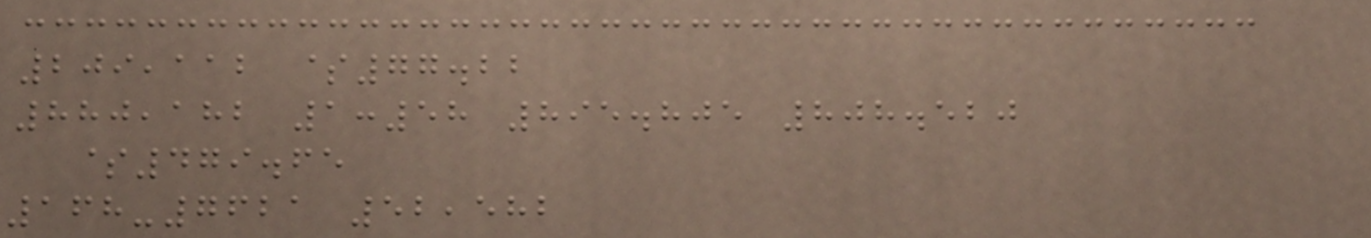209,112 $77.22
880,182 1:58 895.805 808.520
$479.65
168-7621 52,582
